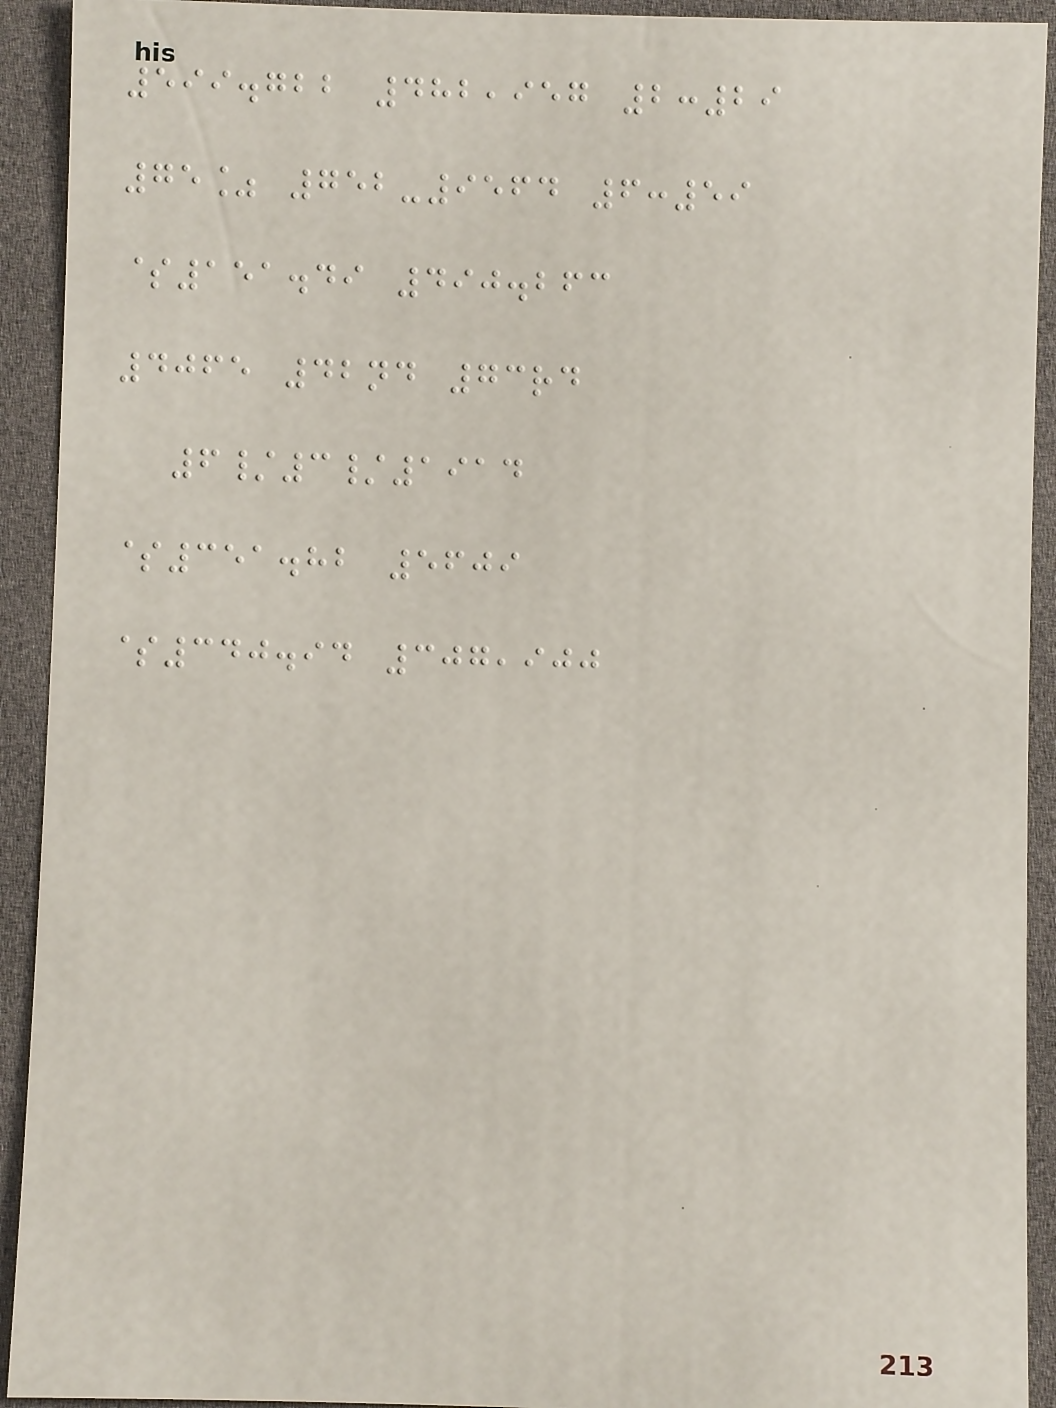599.722 482,957 2:29
75% 752-9564 6:59
$151.49 490.263
4065 42nd 73rd
6/3/1914
$351.82 5609
$340.94 307,900
